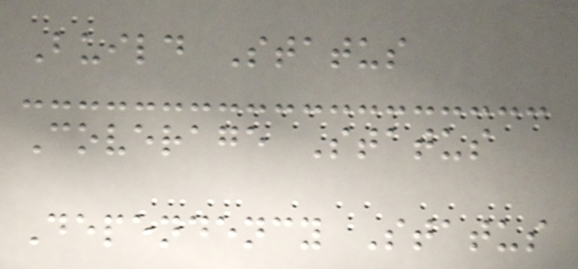Build Status
Coverage Status
Dependency Status
